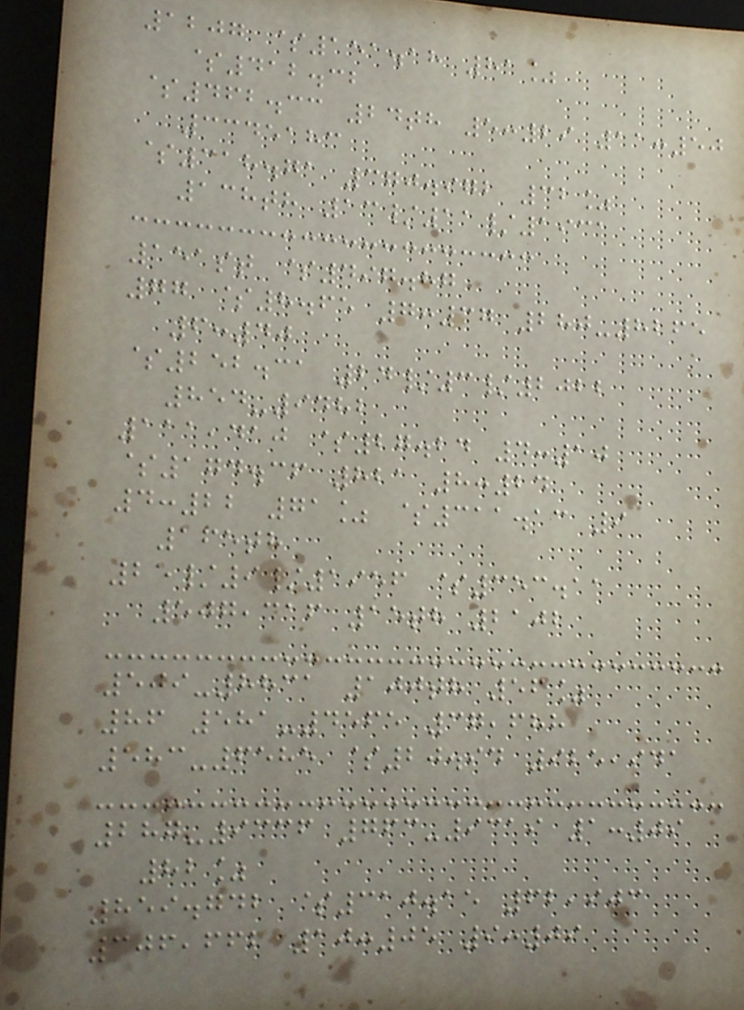1207 $151.18 81%
$412.32
$462.33 24th 5:29 11:50
3345183
$318.71 370.972 32%
138th 13/11/1931
151st $497.87
77 $8.65 7:37 280-8265
6:40
$252.31 24/3/2022
854-9482
111,410 $27.24 4:10
$174.36 821 8:24
4:22 71% $311.13 9
165th
25/9/1956 $353.11
507,316 15th 2102
509-8831 100th 56%
86 581-4565 37,688
583-6585 $20.94 925,941
287-9336 763-9319 1:09
82%
859.742 $310.15 62,903
306,662 10:05 9:09
